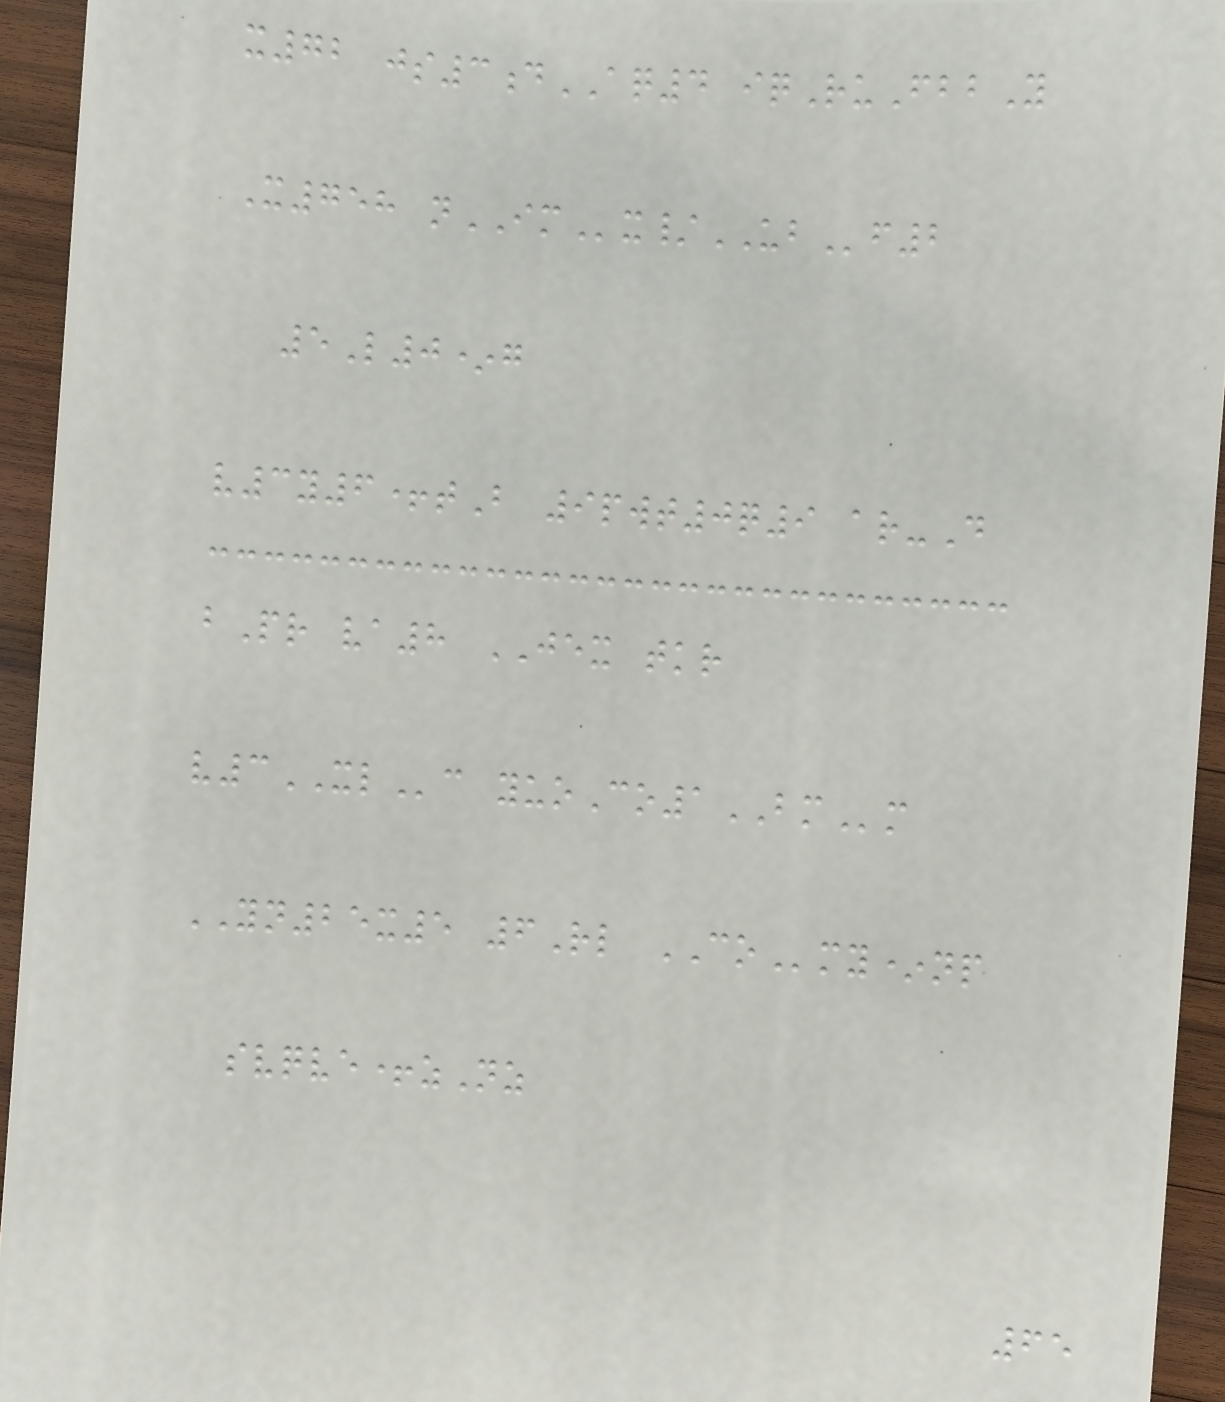x72 js3dAQ4 iqRuFbbY
X758 nIMx/UBf2
5L0*g
v3y6+tB 9pwt0q9 ar-D
bPr va8 JEX tkr
v3XLc yuoCo1BMm
YN25x5 6Rl COmy*np
svqve+zNz
65
